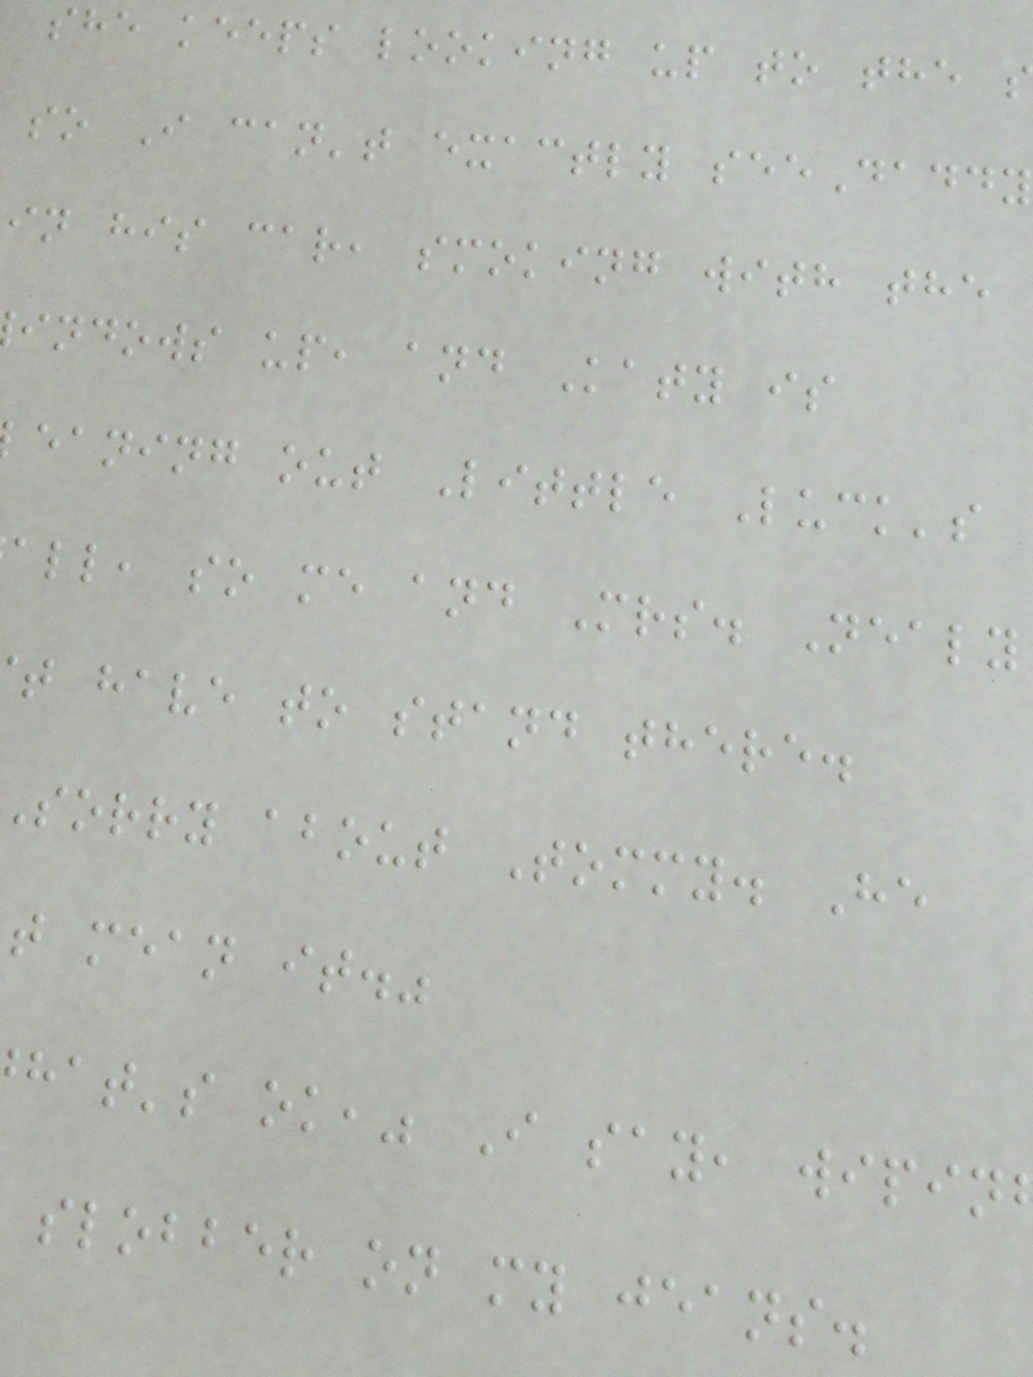she keeps looking up to the
so I can't exactly seeDaddy
in his car, smoking with the
indows up, and Katy is
eaning out Little Luck's
all, so me and Mrs. Nealy
t have to stand there.
sorry about Tommy. He
t mean it."
hat's ok," I say, wipin
slobber on my jeans.
